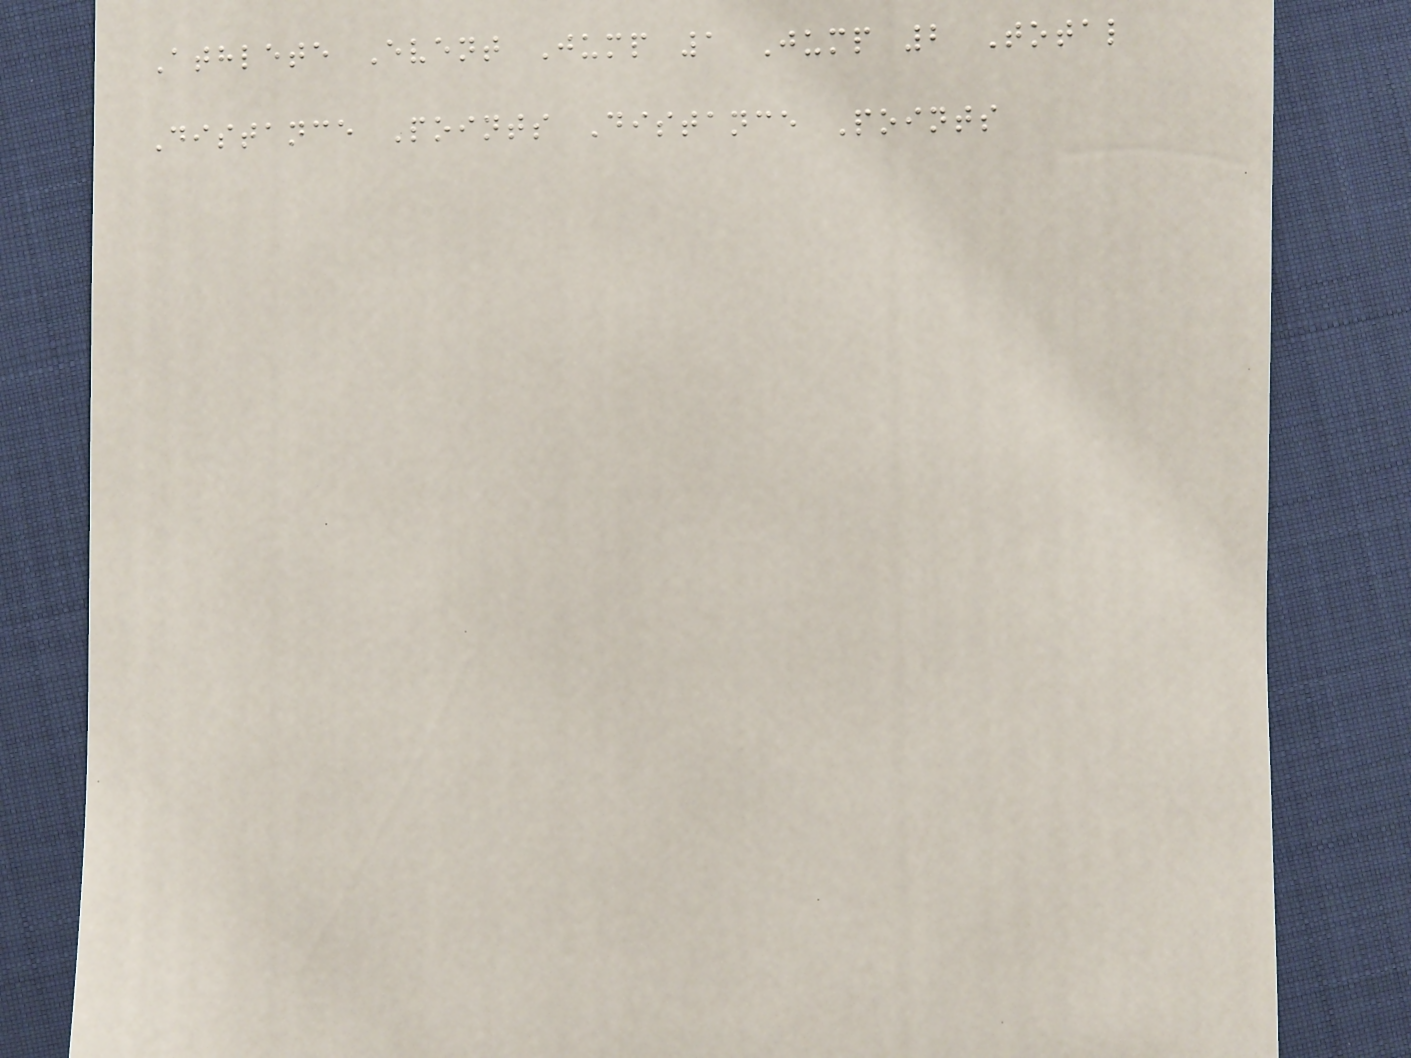Athlete Event Jump 1 Jump 2 Total
Distance Points Distance Points
